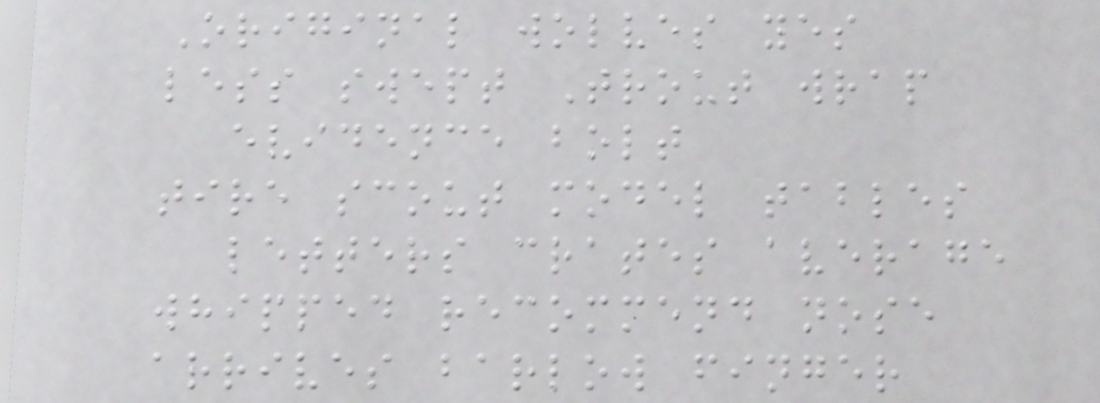Original wolves yes
less swept Trout wrap
evidence bolt
tire scout model tables
letters crates average
whipped recommend nose
arrives barlow finger
